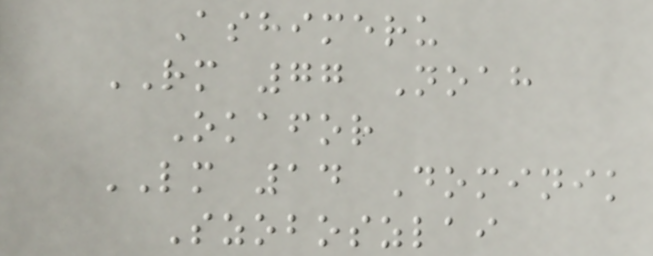Ashimeru
RM 77 Noah
Okafor
LM 14 Dominik
Szoboszlai
